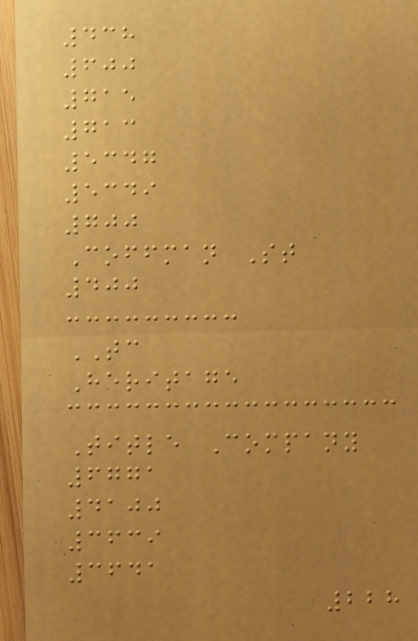438
600
715
713
5347
5349
700
Coffman St
400
TC
Heritage
Title Company
6771
4100
3639
3641
228
